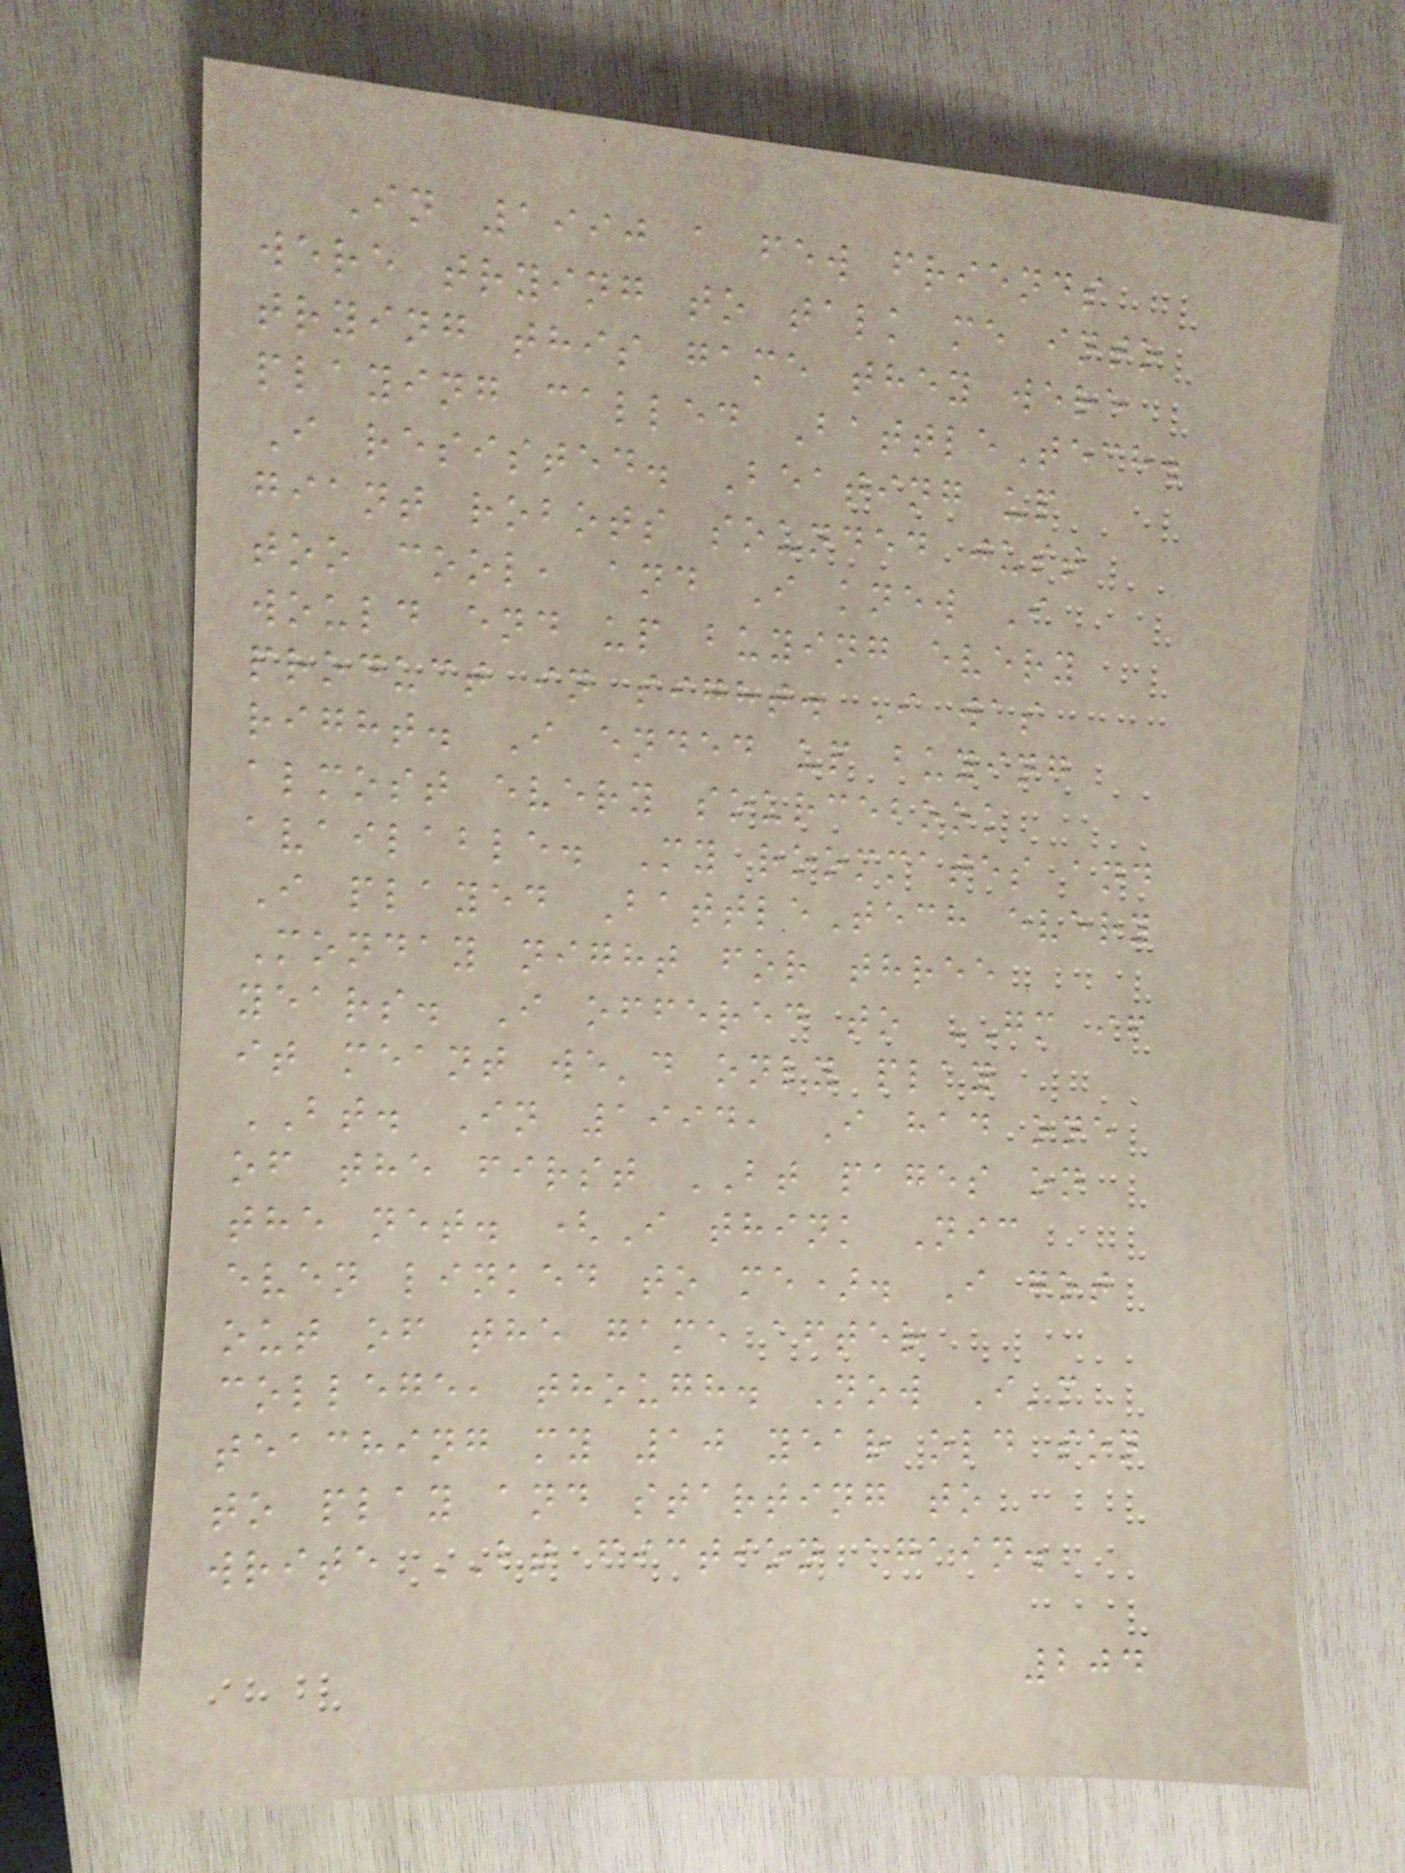In 1990 a few friends
were trying to talk me into
trying this game they were
playing called BattleTech.
I resisted. Beating up
giant robots sounded just
too cool, and I knew I
would end up buying every
product in sight. I was
right. I ended up buying
almost every sourcebook
available. My roommates and
I played BattleTech every
Monday night for three
years. I offered to GM if
it meant we'd only play
BT. In 1994, I had one
of the first BT pages on
the net. (I think Nic
even linked to me). I got
out of the game after
college, though. Now I'm
teaching my 10 year old son
to play and starting to
write BT fiction again.
204
